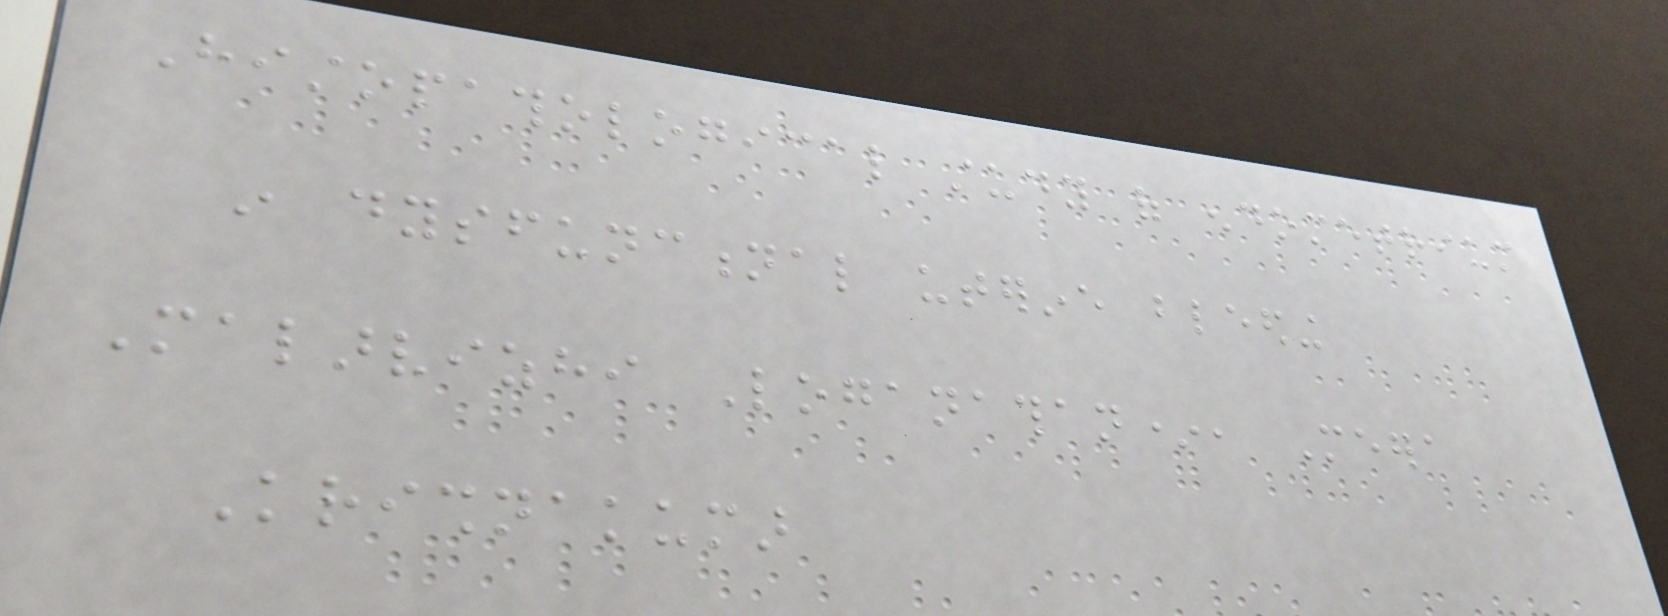Histopathological study of endometrium
in dysfunctional uterine bleeding
Malarvizhi Loganathan*, Meera
Krishnakumar
